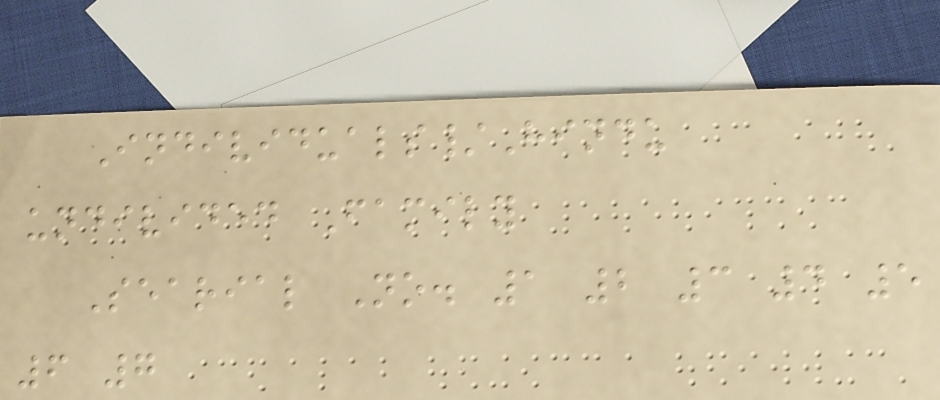Individuals/Hindu
undivided Family
Searial No. 1 2 3 4 5
6 7
